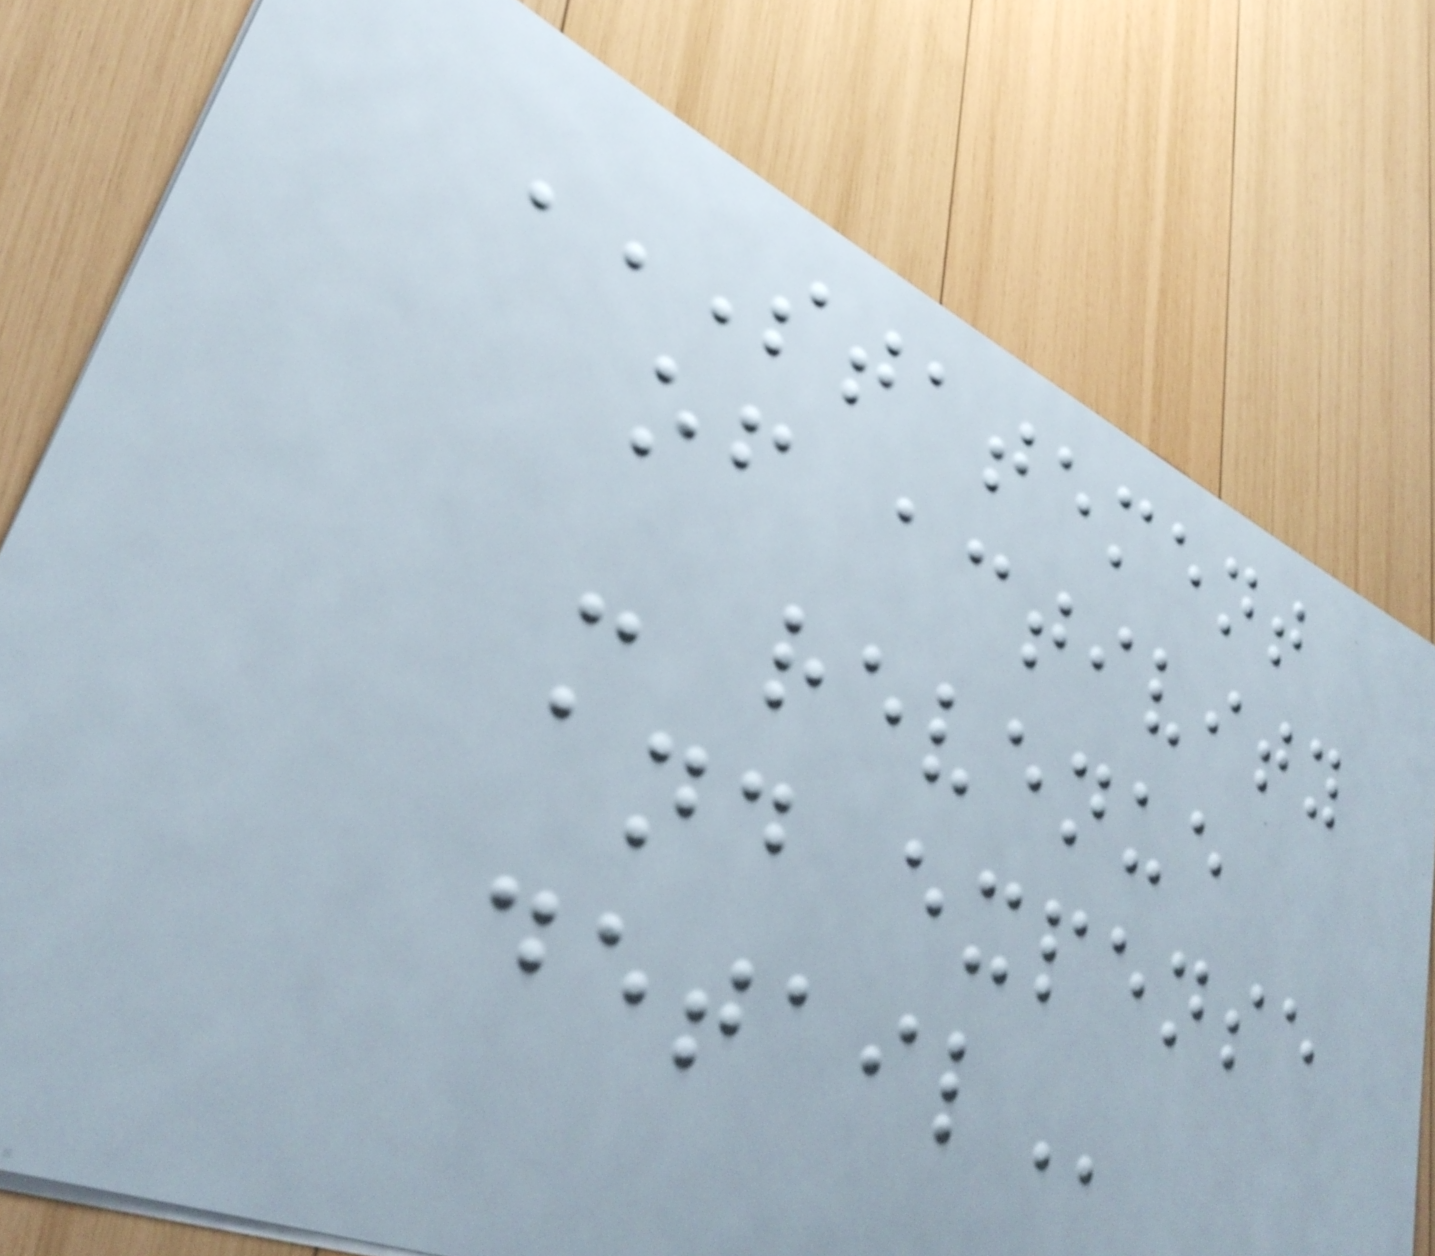STATEMENT
OF ACTIVITY
- REVENUE
AND EXPENSE
DETAIL
